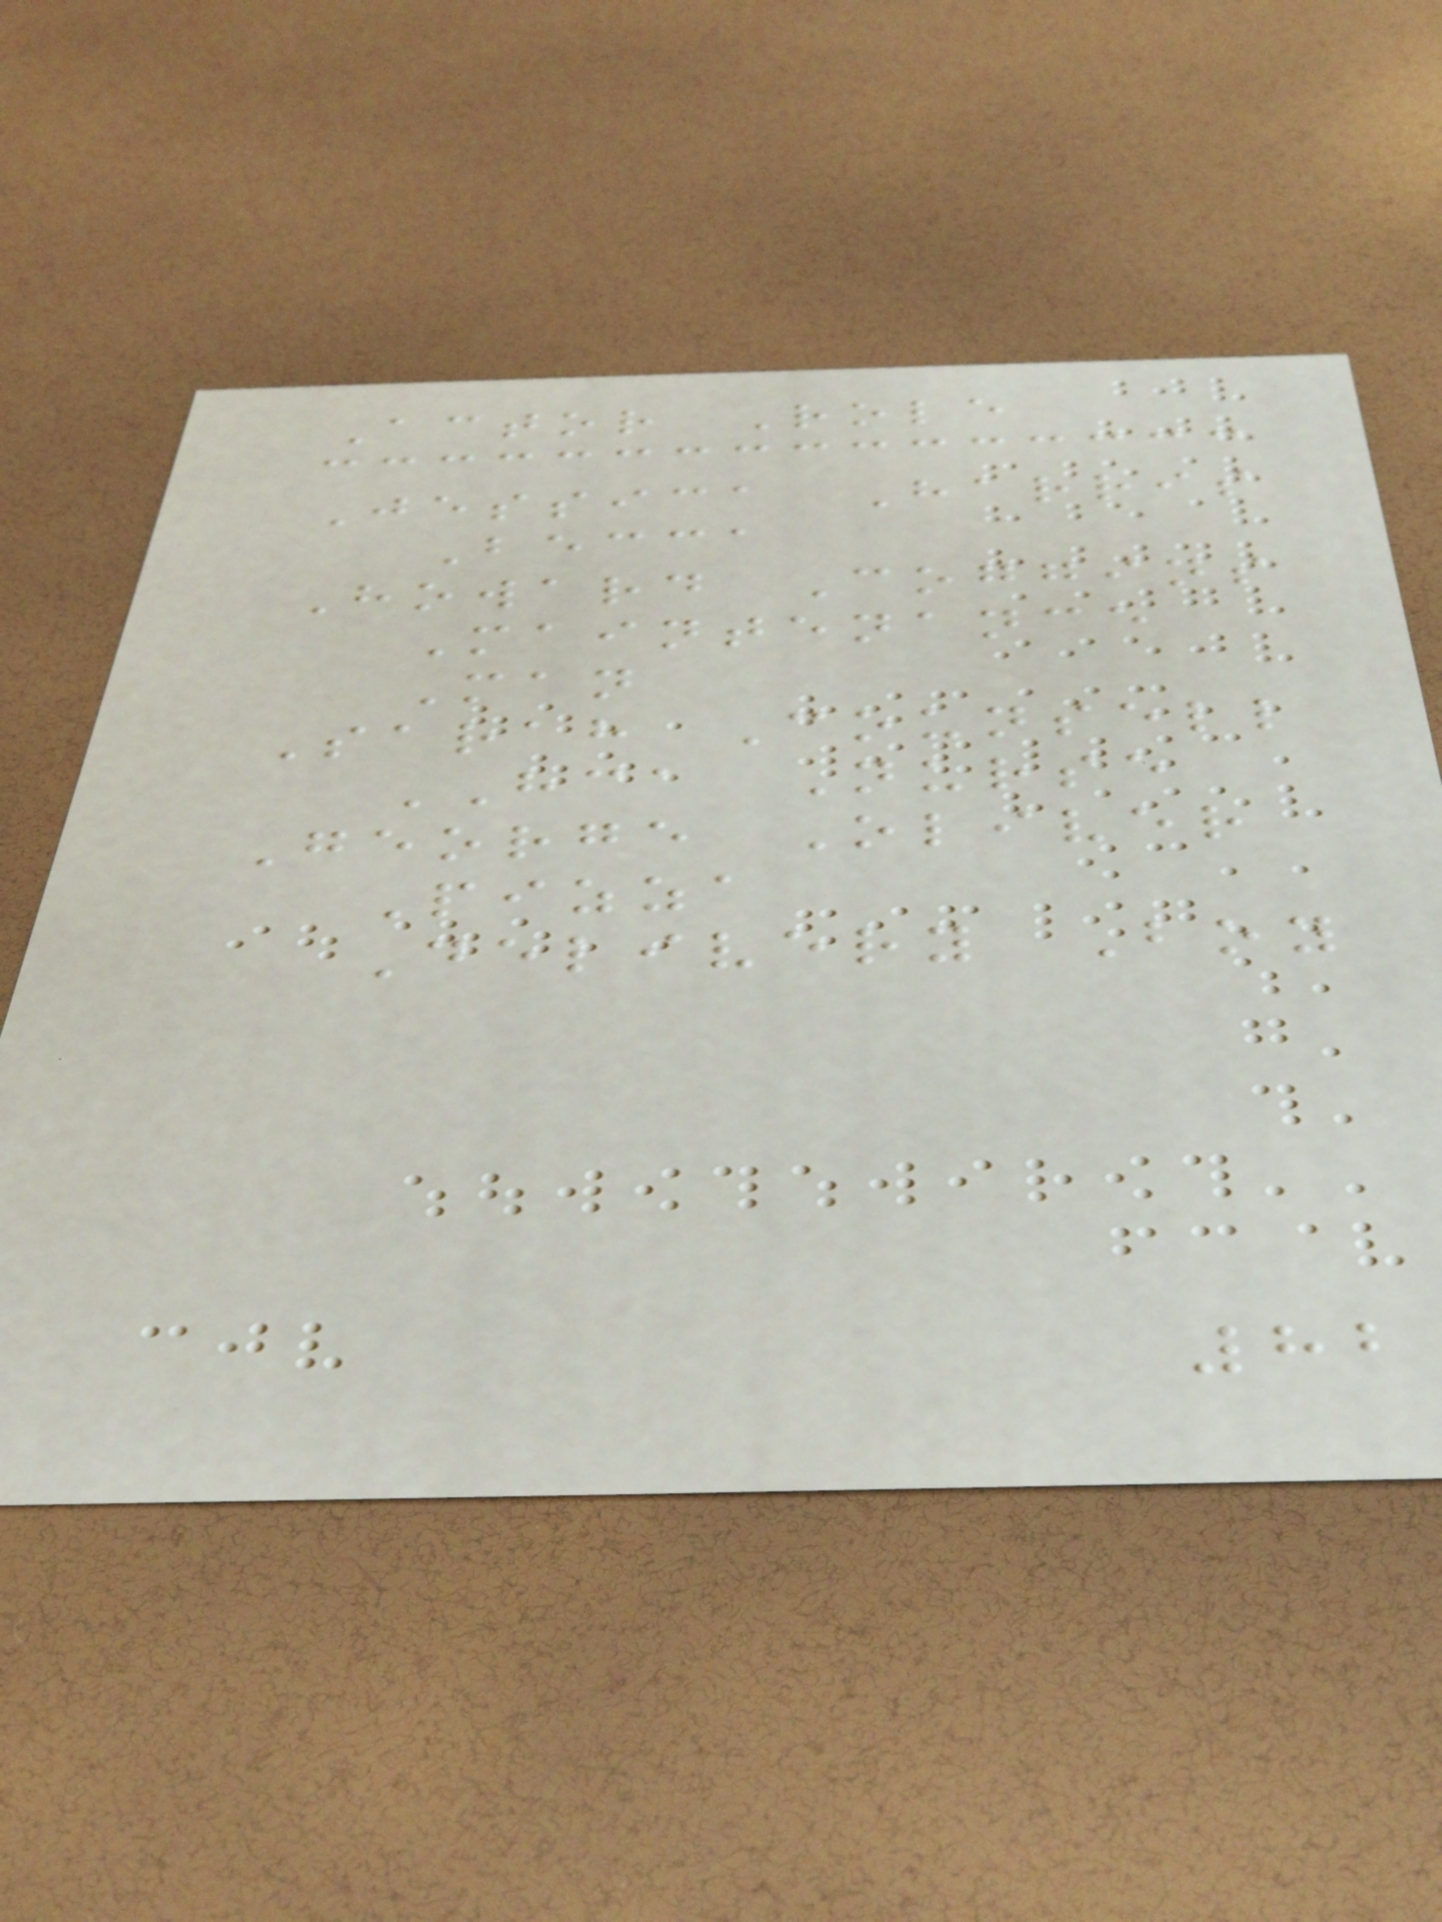Actor Role
Jessica Harris
Becca
Howard Coggins
Maintenance
Man
Sarah Counsell
HCA Nurse
George Oliver
Pizza
Delivery Boy
82
